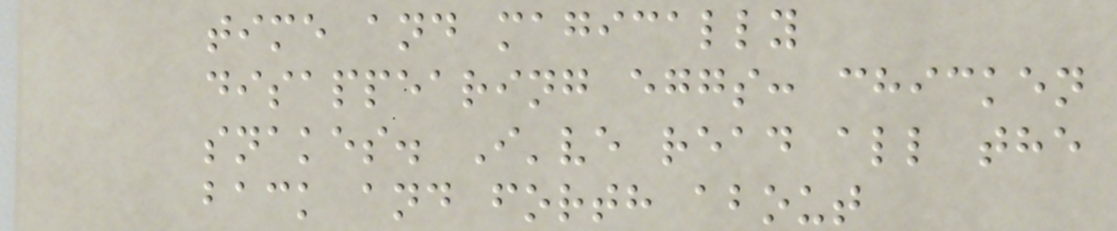time and magically
disappearing eggs: chicken
snakes. I've read all the
back and forth about
